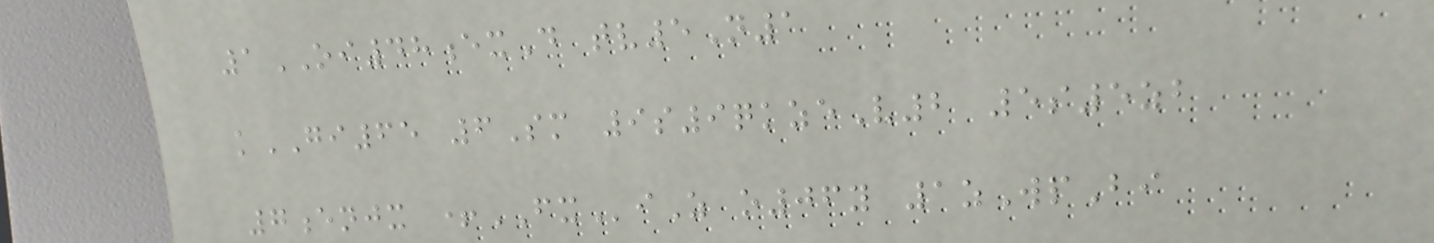1OI48exD tv5N1
kGI65 6Sm 9s9qkzeV2 5s5zb
7enjx +FXiZ o06y 1zWpBi
